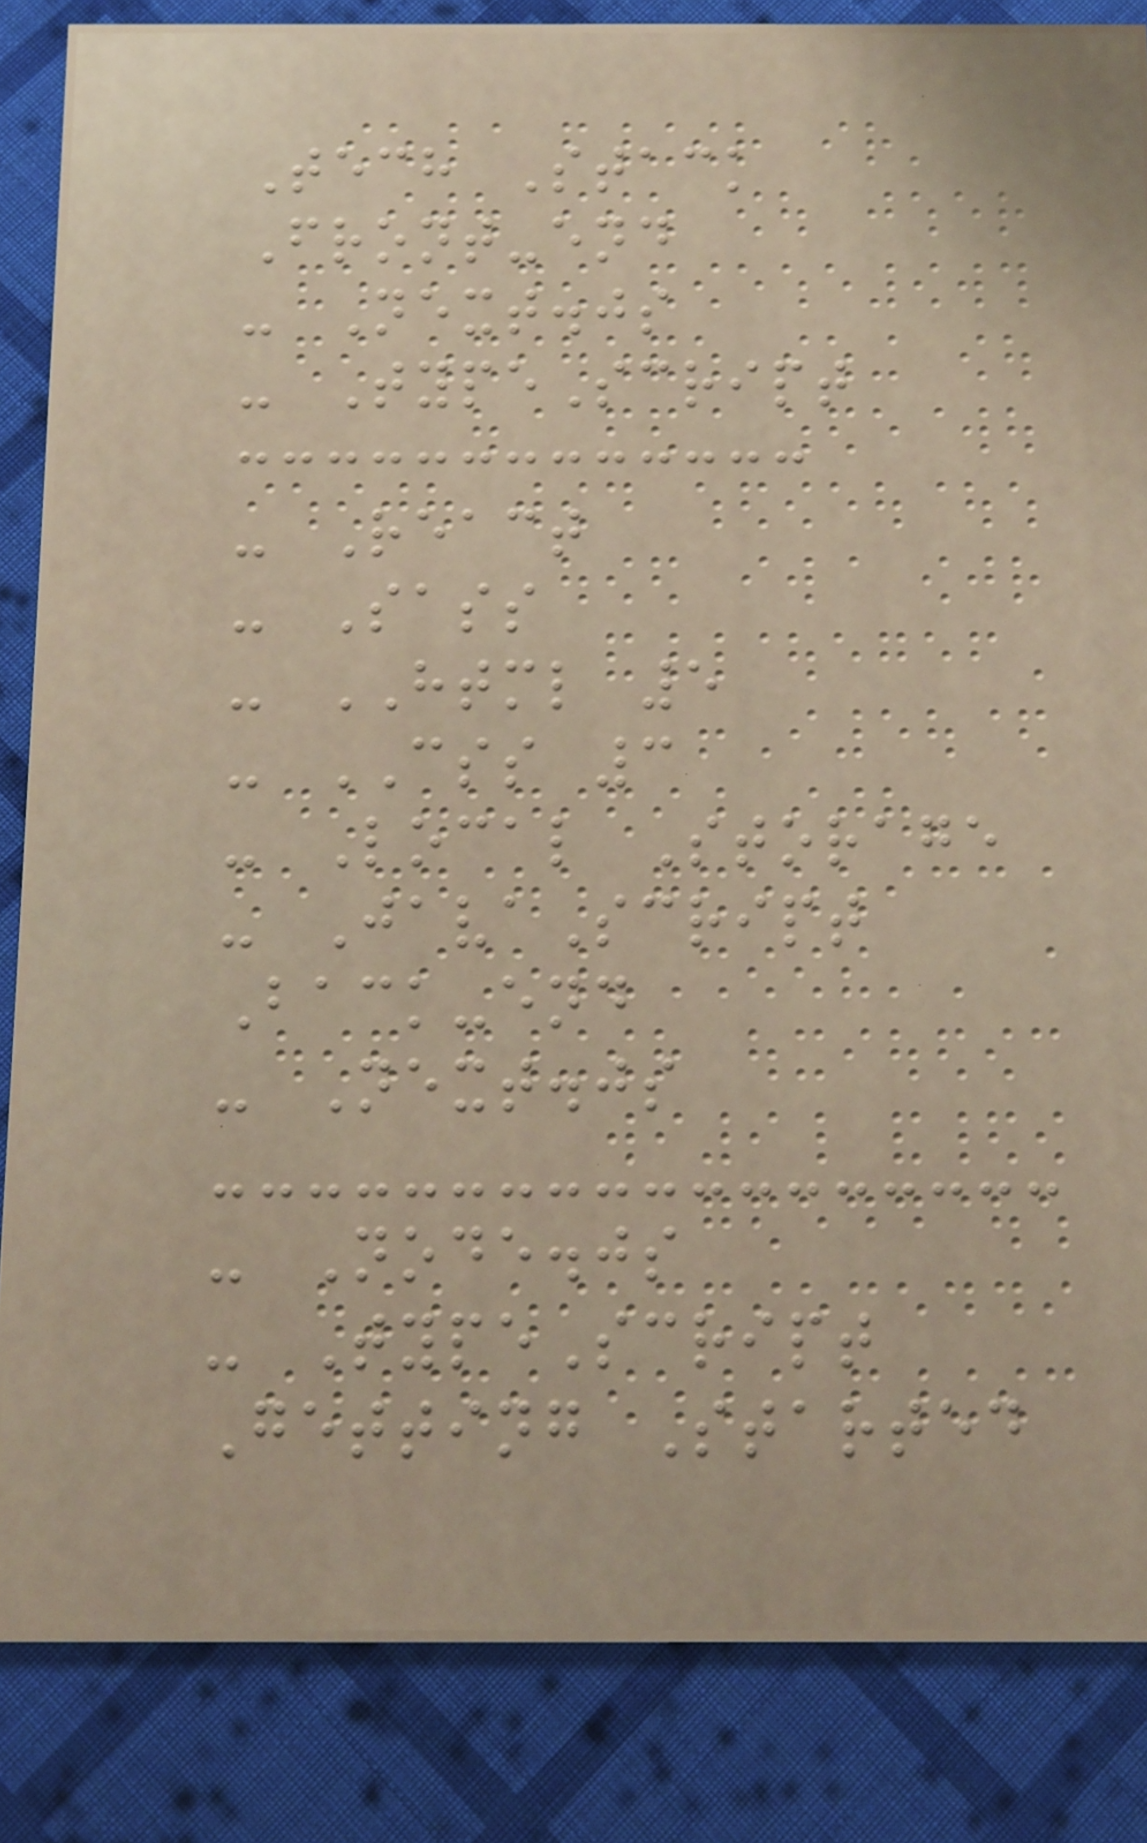Tech Stack
Front-end
- Next.js
- TypeScript
- React
- Sass
- HTML 5
- CSS 3
- Local Storage
- JavaScript
Back-end
- Next.js
- Node.js
- TypeScript
Getting Started
